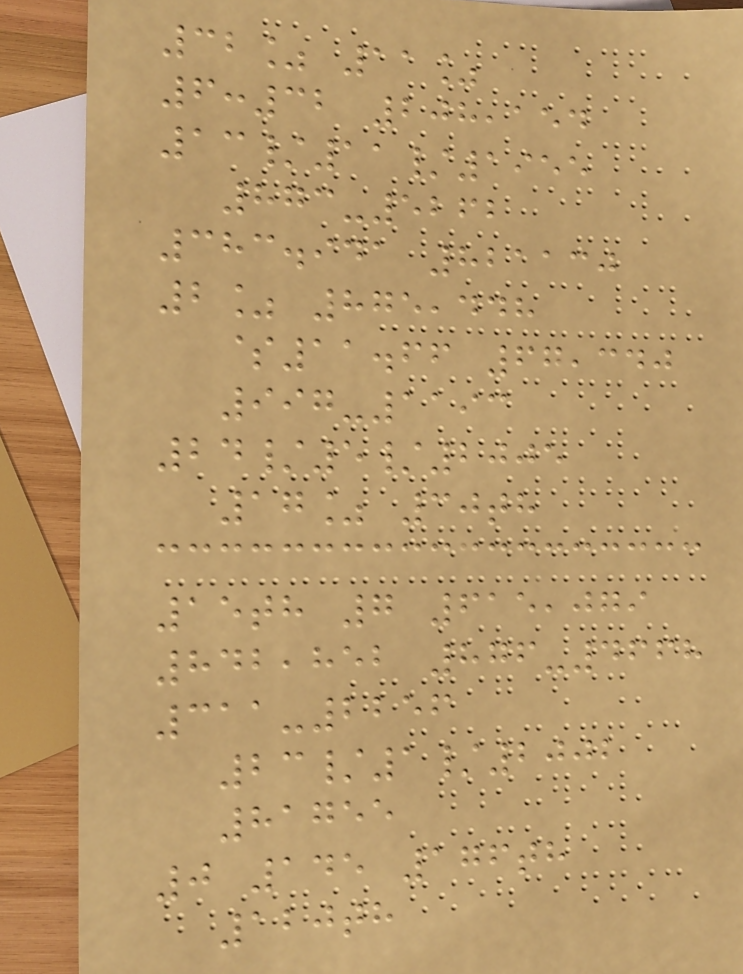32% 11%
6:32 208,154
13/11/1955
873-5262
383.941 821130
2% 875,448
$11.66 67,340
997-1193
24/5/2005
17% 30th
15th 7 615,079
842,852 876-4668
311-2256
23/1/2002
81755
0 145 176th
120th
